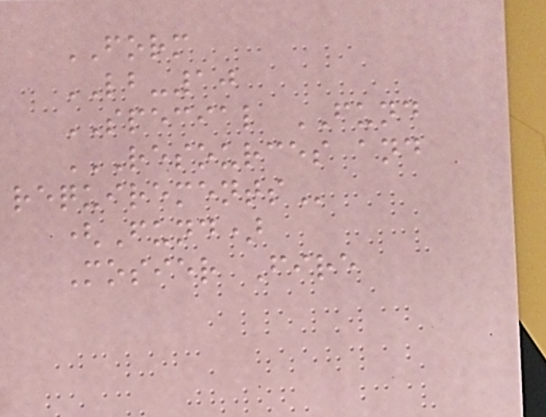FORM
LB-10
SPECIAL FUND
RESOURCES AND
REQUIREMENTS
(Fund)
Mosier Fire
